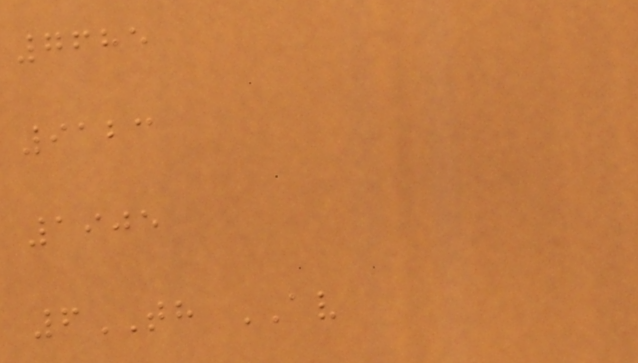7685
9123
1905
6TH AV
